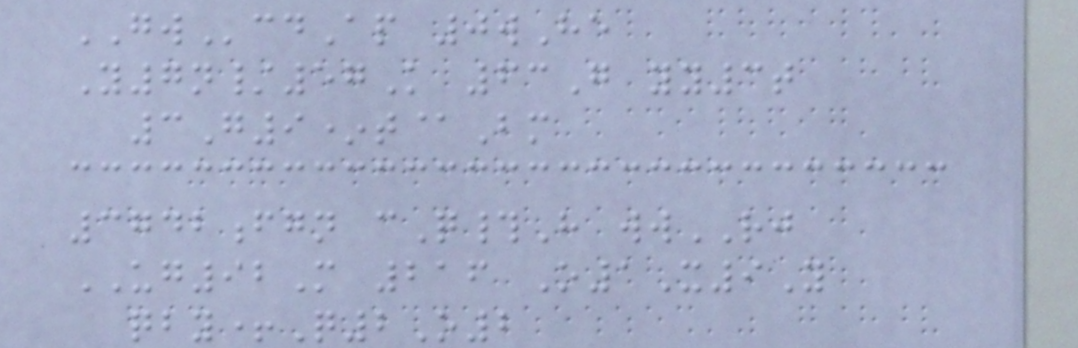GWcdAp 0wHe
Y7n/57K 63G yy3t
3G9*t@Bm
3742fgn cQ#H wwRJ
UG92M 216 O1X9Y
qby+Q2O2
